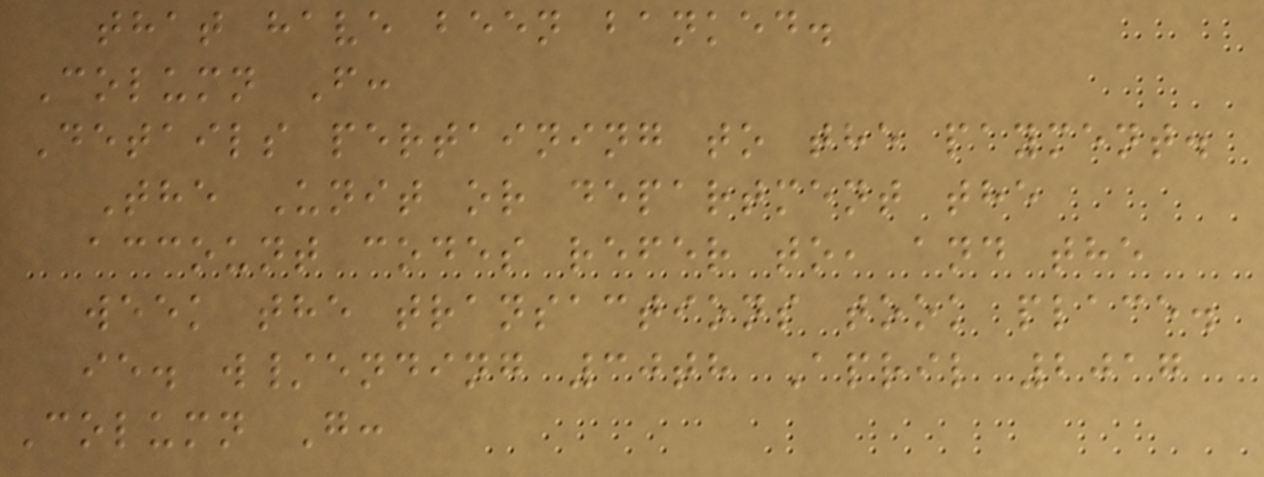that have been banked.
Column F:
Details pertaining to the payment.
The Unit or department the
account codes refer to, and the
week the transactions took place.
ie. w/ending 30th April 2017
Column G:
